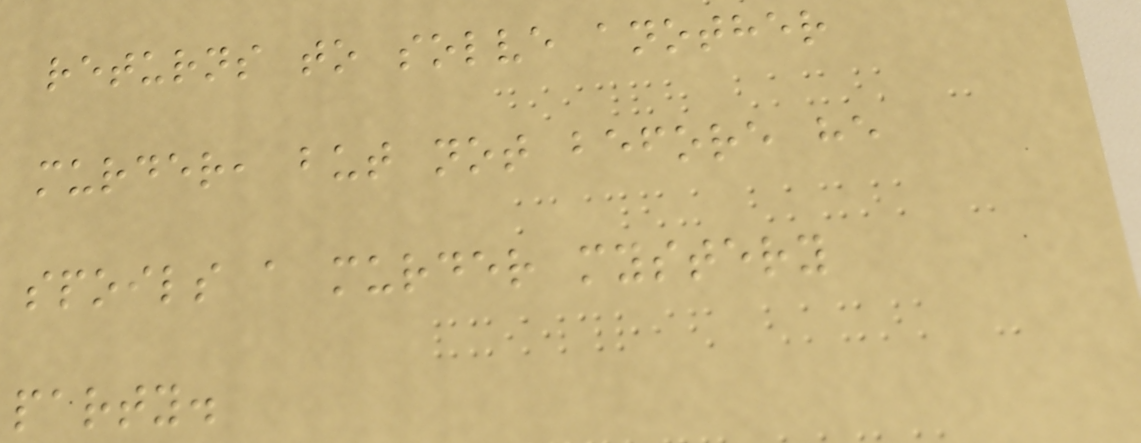returns to solve another
murder, but not before he
spoils a murder mystery
party.
